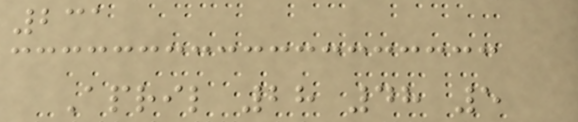231
April 28 48 5
